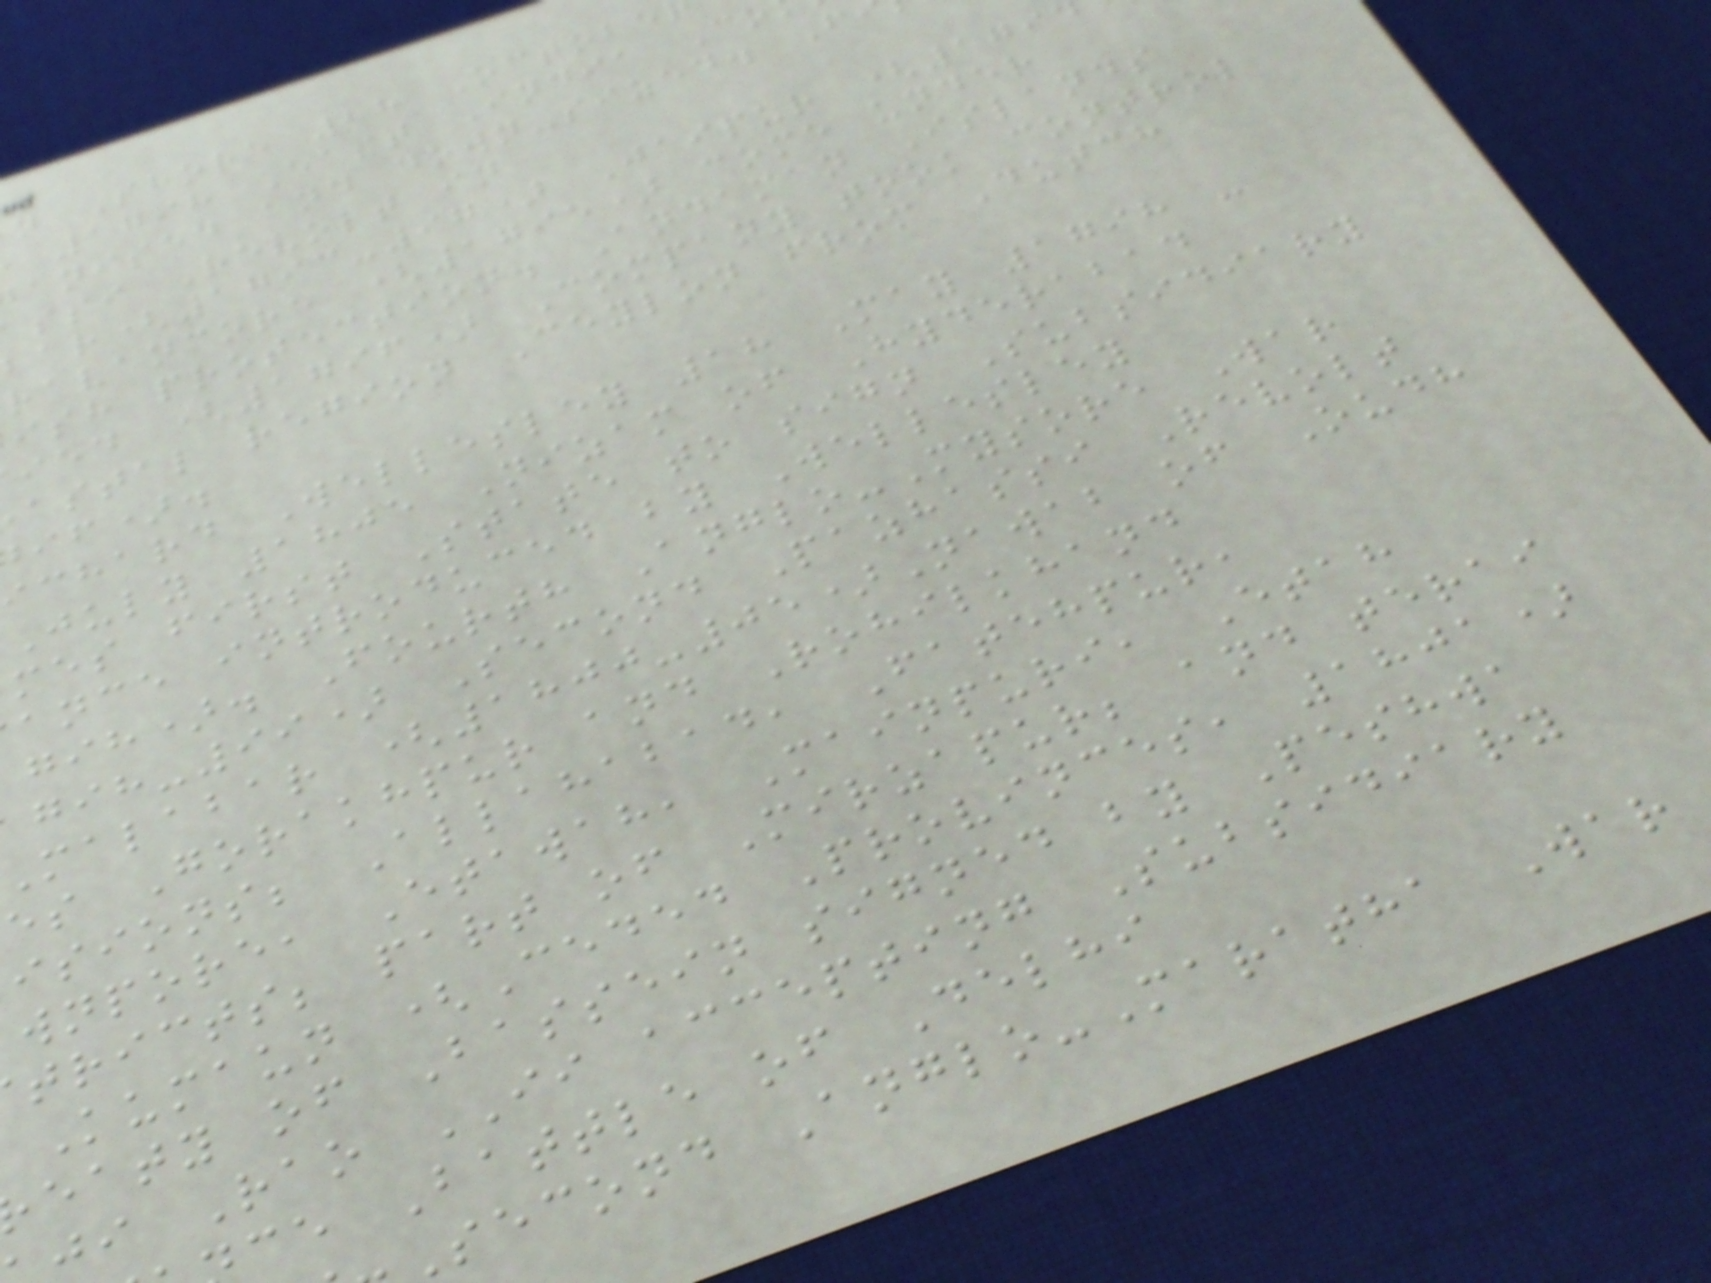n Shore 28 Octobe
1798 East India Co
anised and down-sized. F
ssi Revolt in
bar(1793-97) Jaipur (179
ravancore (1795) come under
ish protection. Andaman Islands
ied (1796) Company took control
astal region Ceylon from Dutch
if).
chard Wellesley 18 May 1798 -
July 1805 Nizam of Hyderabad
mes first State to sign Subsidiary
ance introduced by Wellesley
gih). Fourth Anglo-Mysore War
-99) Second Pazhassi Revolt
malabar (1800-05)Nawab of Oudh
es Gorakhpur and Rohilkhand
isions; Allahabad, Fatehpur,
wnpore, Etawah, Mainpuri, Etah
tricts; part of Mirzapur; and terai
Kumaun (Ceded Provinces, 1801)
eaty of Bassein signed by Peshwa
ji Rao II accepting Subsidiary
ce Battle of Delhi
second Anglo-Maratha War
